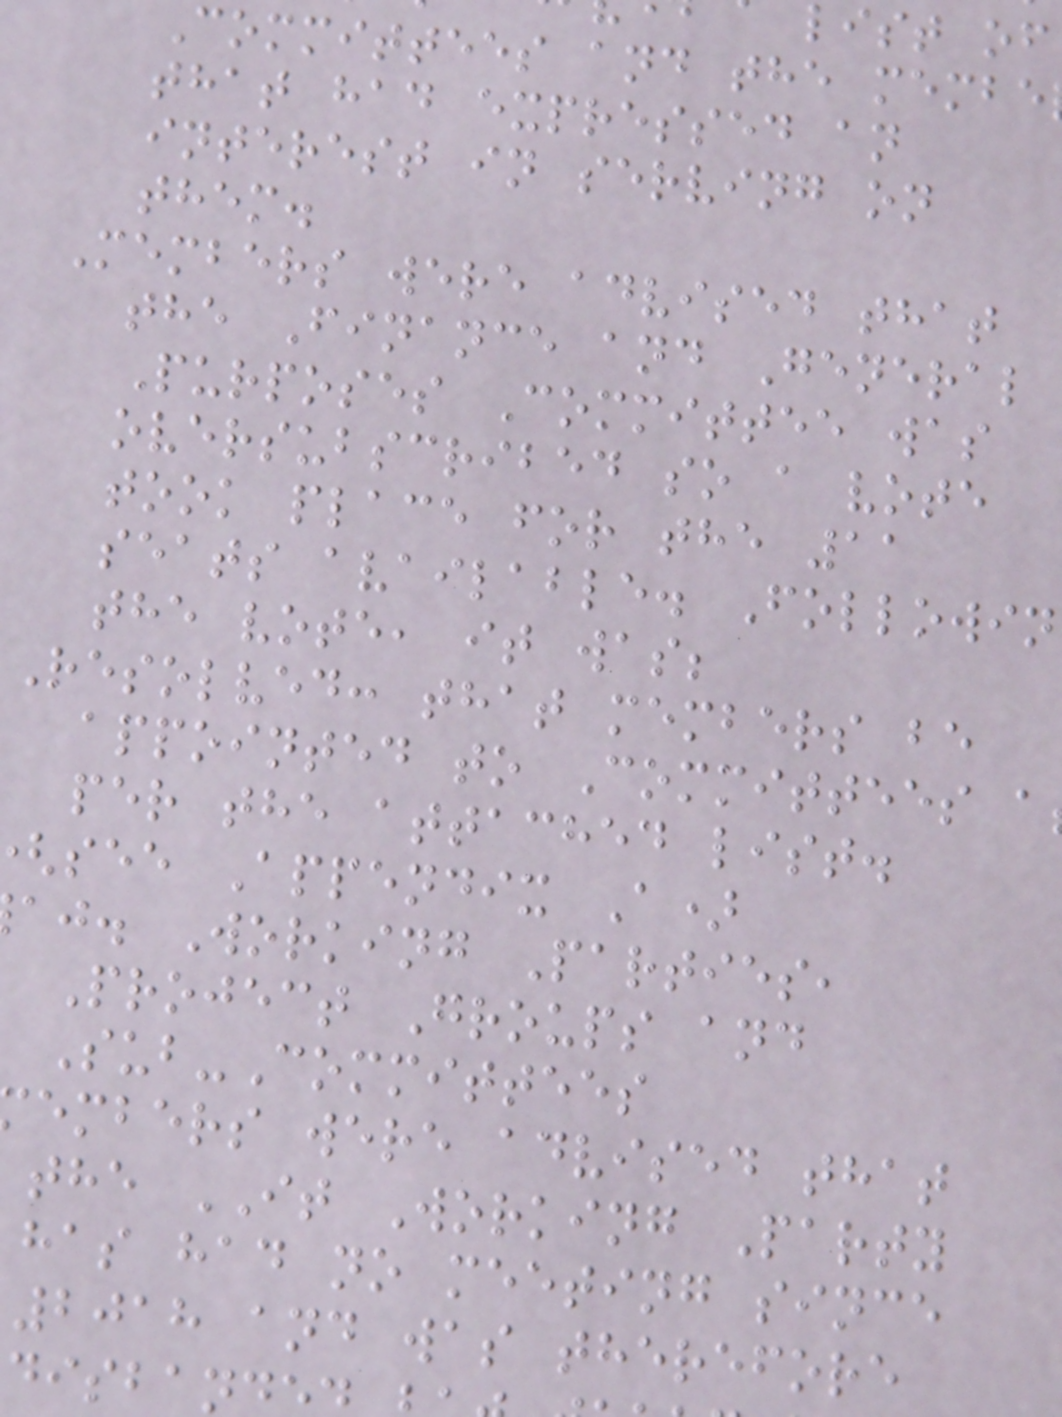list of
Committees and the membe
that had expressed an
interest in serving on
them.
Members were advised that
the Finance and General
Purposes Committee was
oversubscribed so a vote
took place for the 11
seats available. Followin
the vote, it was;
Resolved: that members be
appointed to Committees a
per the attached list.
see Appendix A)
aj. Working Parties,
Project Groups and
Sub-Committees
embers were advised that
the IT Working Party
has had no meeting since
2018 and was therefore
disban
